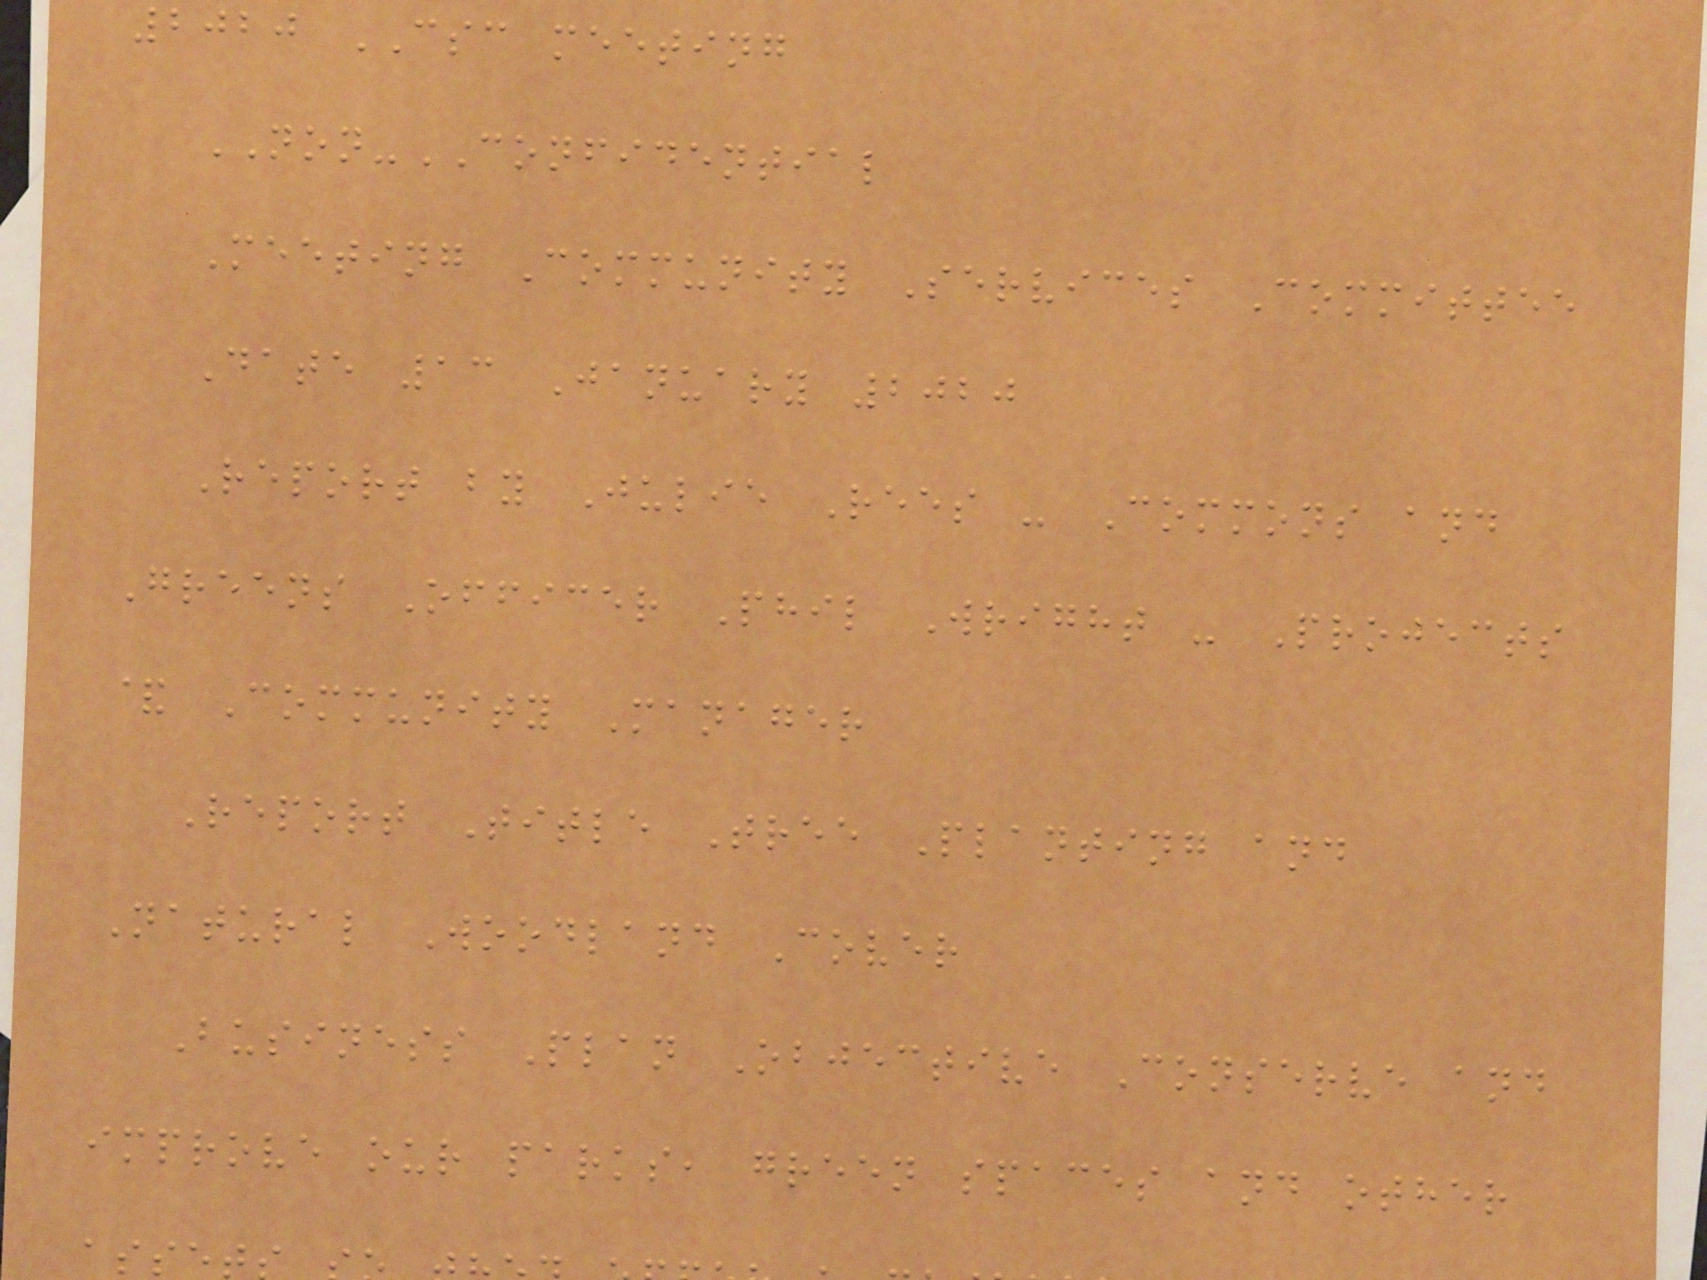2020 CSC meeting
NON-CONFIDENTIAL
Meeting Community Services Committee
Date 13 January 2020
Report by Julie Rees - Commons and
Greens Officer Phil Wright - Projects
& Community Manager
Report Title Tree Planting and
Natural Woodland Cover
Business Plan Objective Conserve and
improve our parks, green spaces and other
